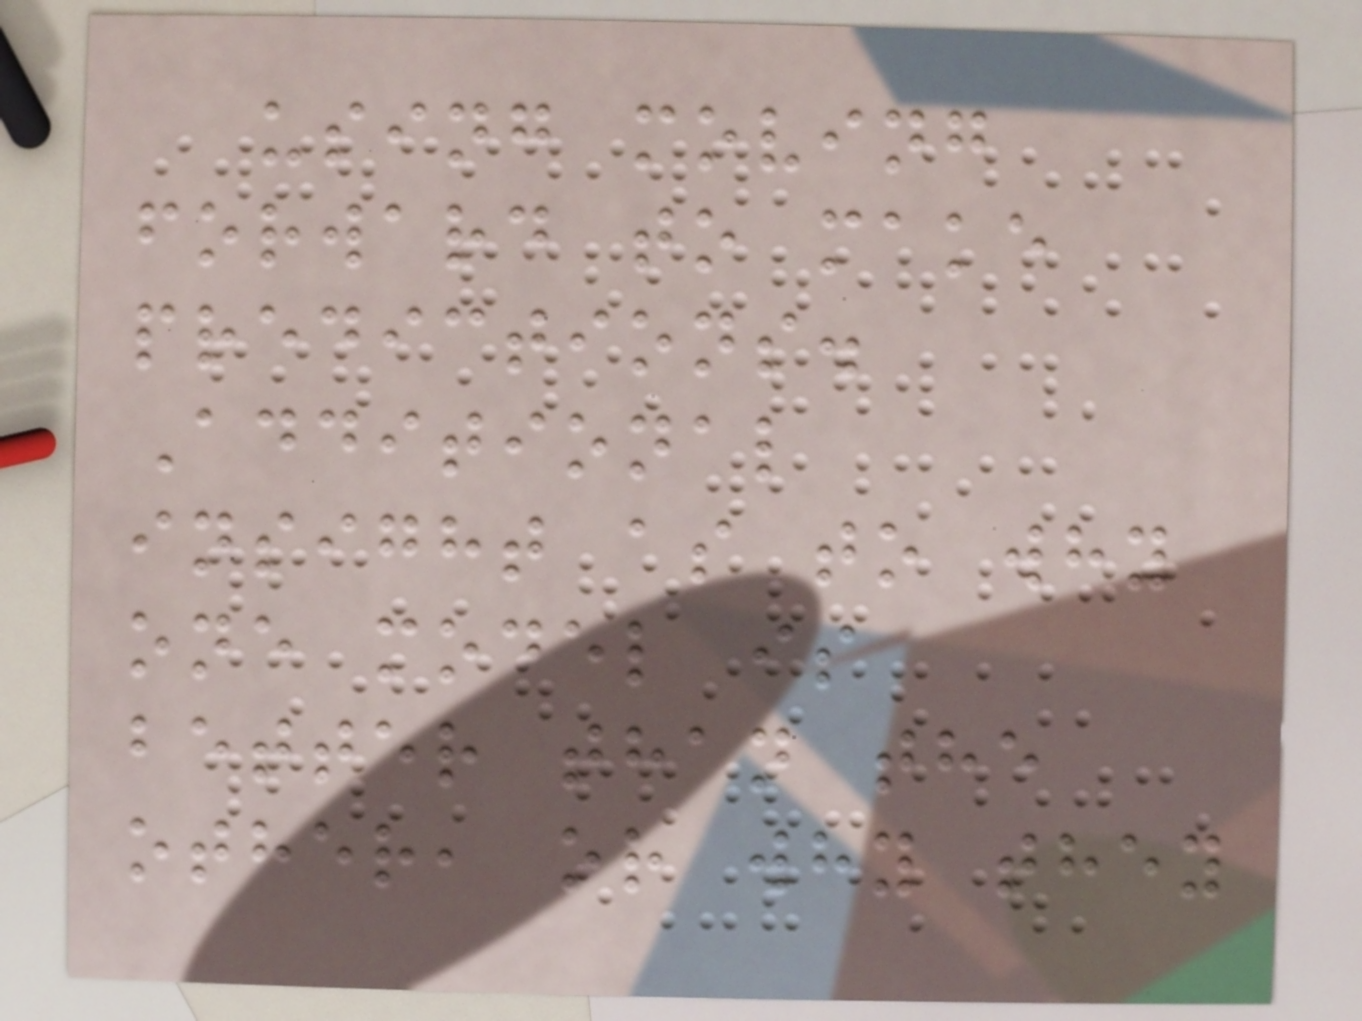using moving
forward to make
predictions.
Additional
insight as to why
one model is
better than the
other, or why they
